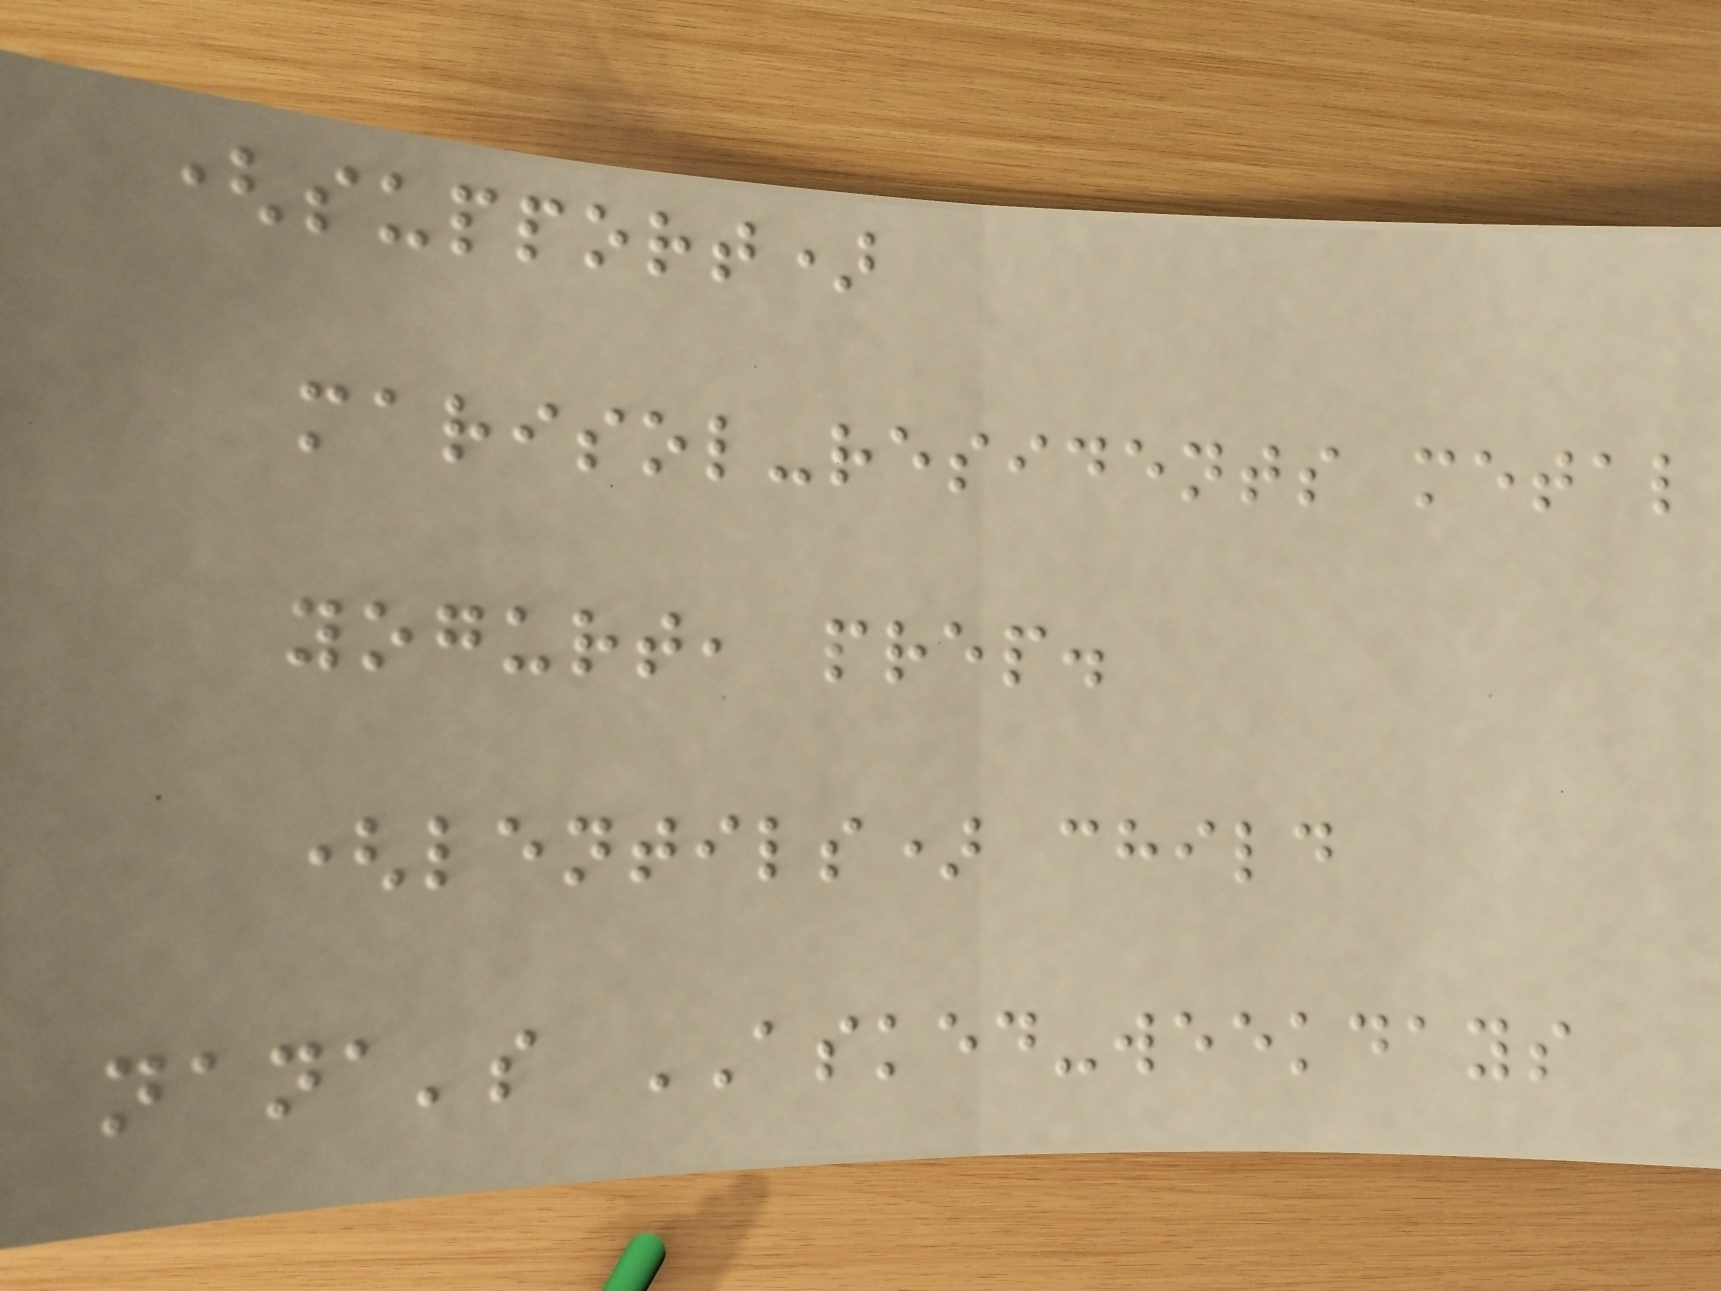(support)
marisol-residents metal
yogurt, prep.
(lentils) child
nana's ASKED-weekdays
